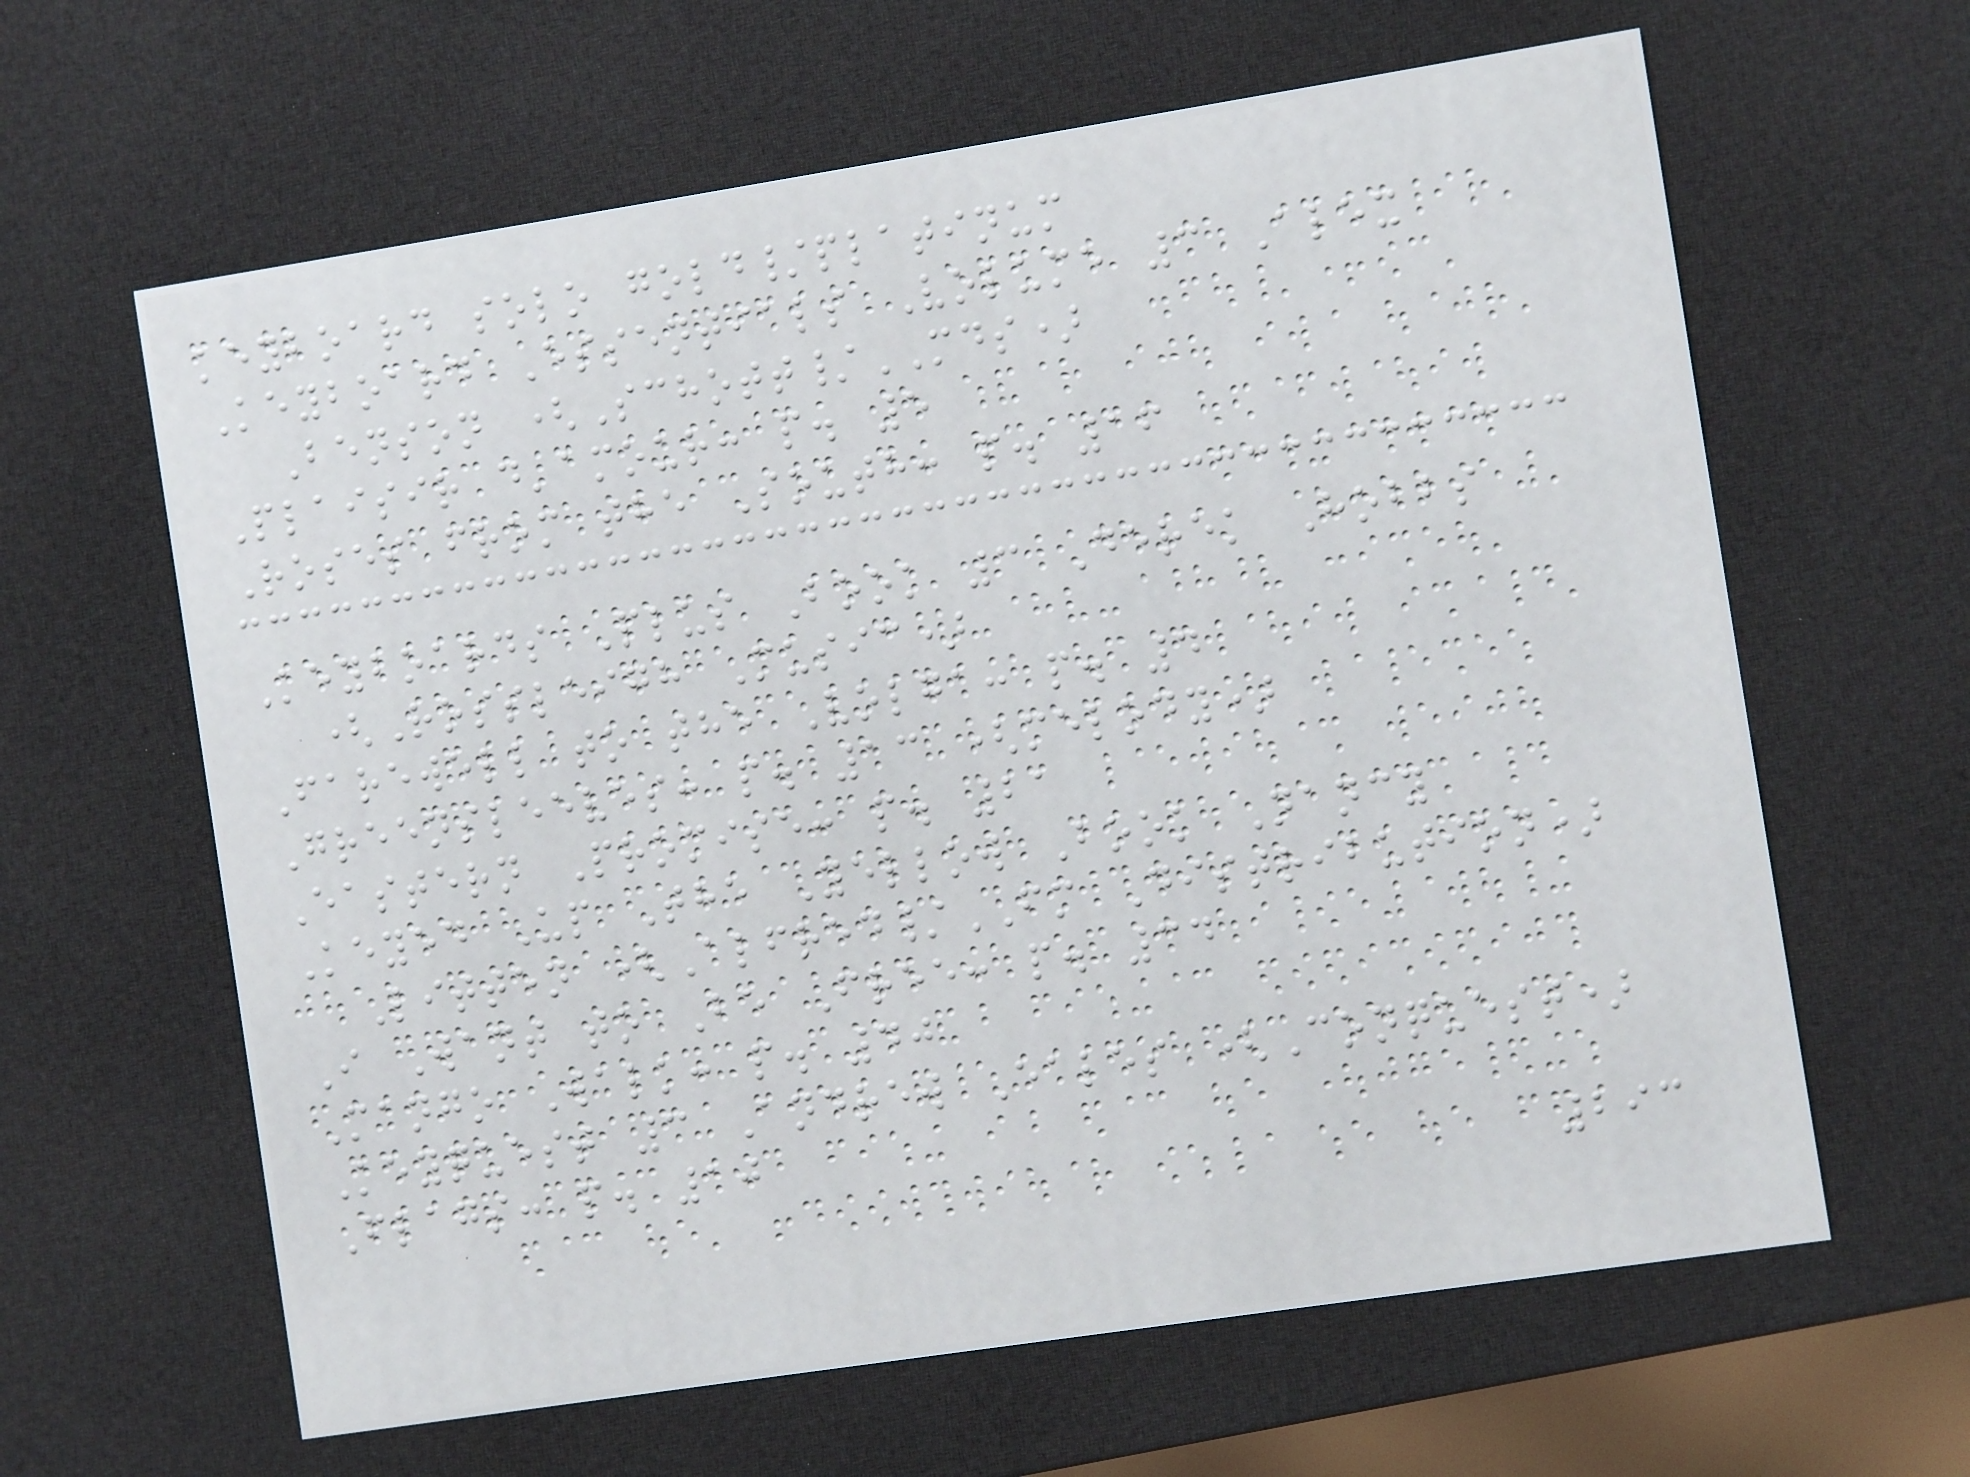keyboard solo gold/platinum
Keyboard Essentials Volume 3 Alex
Benson (Schott/MDS)
Plaisir d'amour: p. 5
Roses from the South: p. 16
Keyboards Plus Book 3 Derek Hobbs
(Rossleigh Music)
Farewell to the Volga: p. 4
Greensleeves: p. 13 (melody)
Eastern Promise: p. 21
Keyed Up The Yellow Book Nancy
Litten (Alfred/FM Distribution)
I Want to Be Free: p. 34
Mango Walk: p. 40
Keyquest 3 Andrew Eales (Conquest)
Flags: p. 10
293
